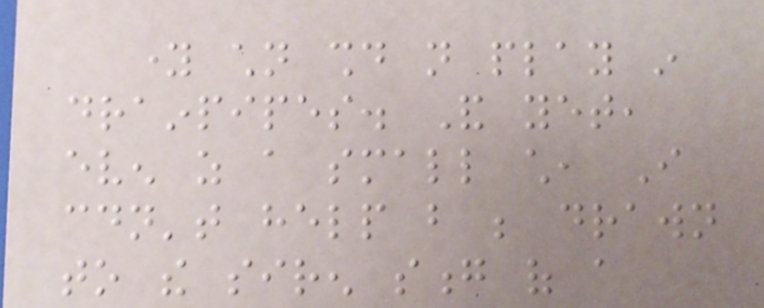young children should not play in
drainpipes. And yet,
even as a small child, I
couldn't help but be drawn
to the siren song of a
